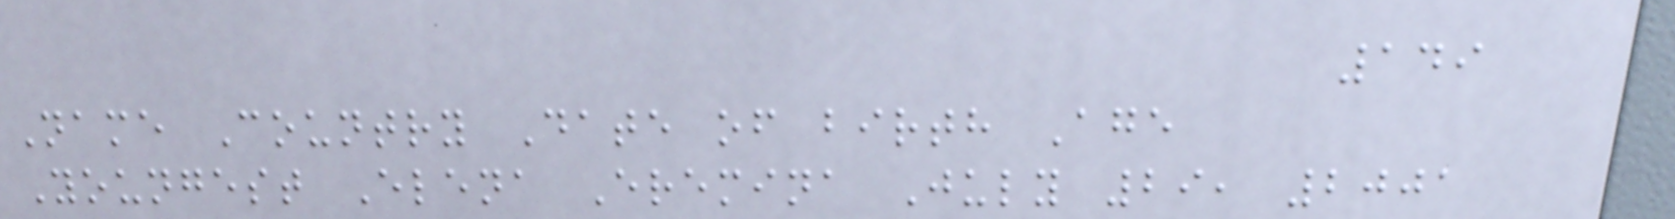149
Name Country Date of birth Age
Youngest Elena Eremina July 29, 2001
